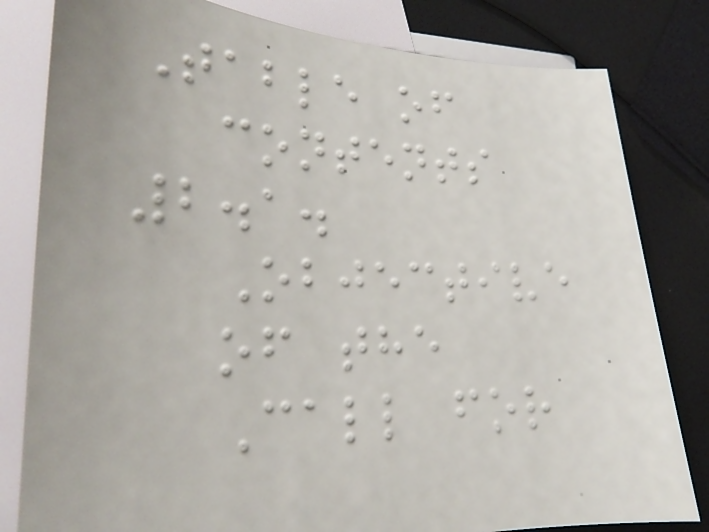Table of
contents
2.1.
Objective
of the
Call for
